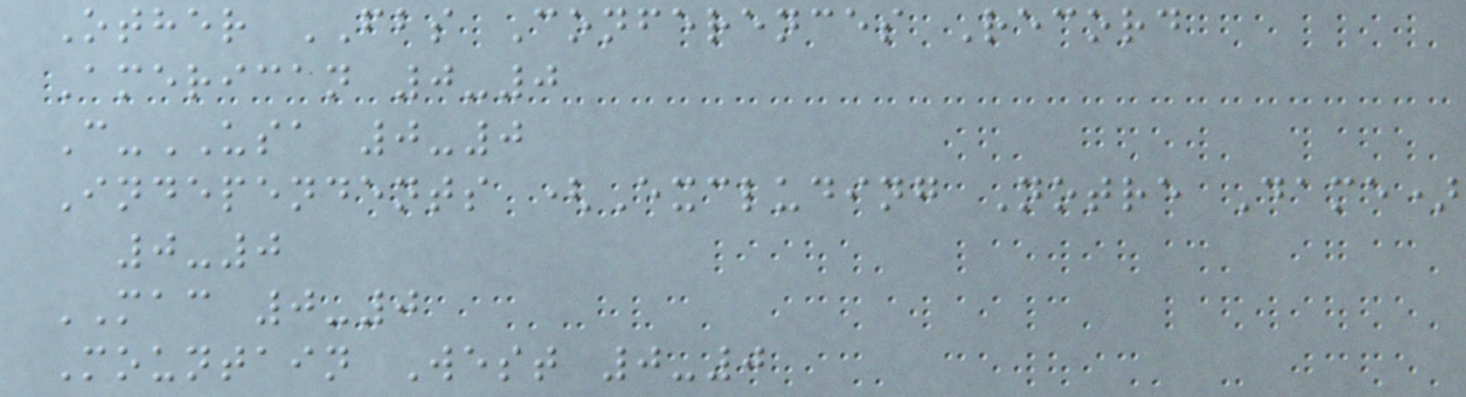Other FBS Conferences Record
American 0-0
C-USA 0-0
Independents (Excluding Notre Dame)
0-0
MAC 0-0
Mountain West 0-0
